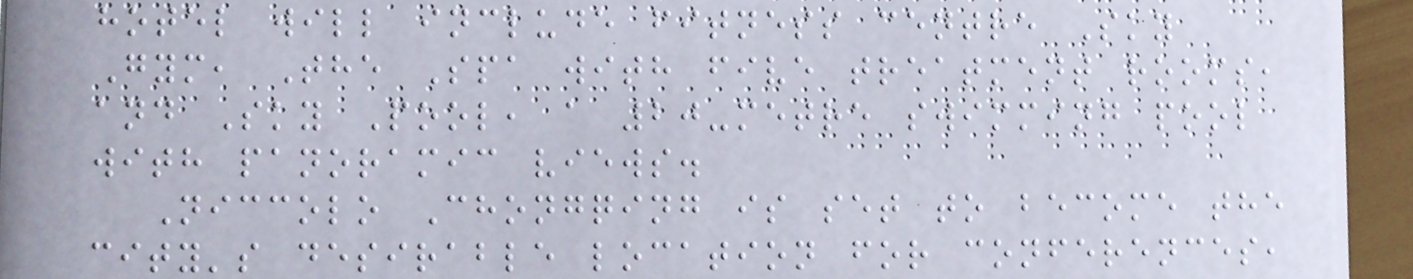hotel will include fitness centre Sky
Gym, The Spa with five treatment rooms,
and Sky Pool, a 20-metre swimming pool
with panoramic views.
Niccolo Chongqing is set to become the
city's desirable location for conferences,
